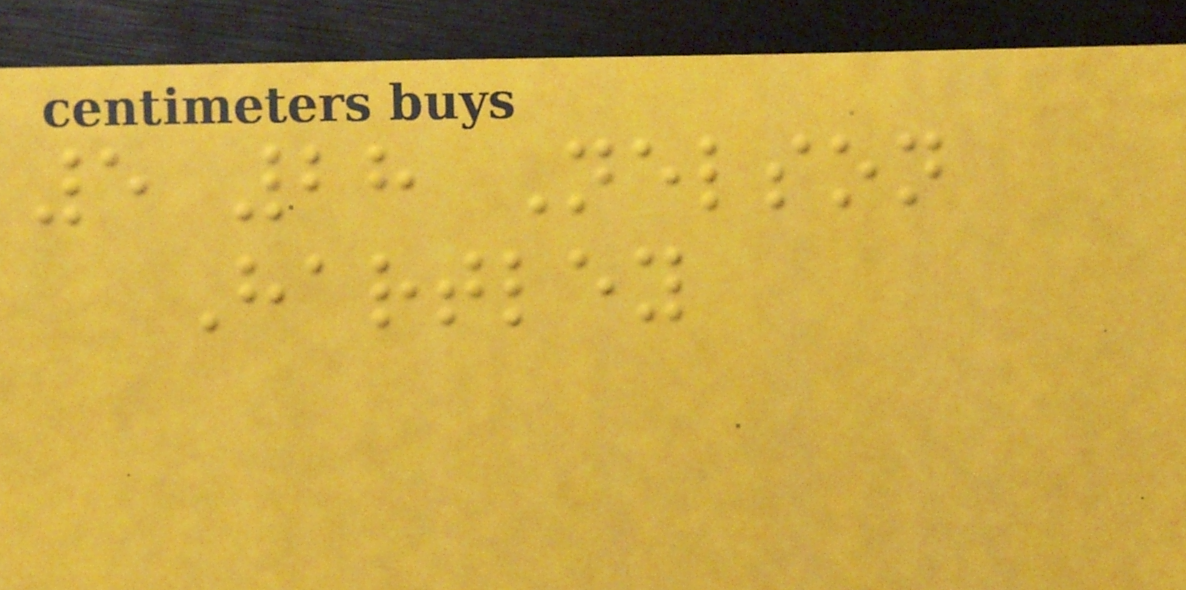5 28 Nelson
Hartley
